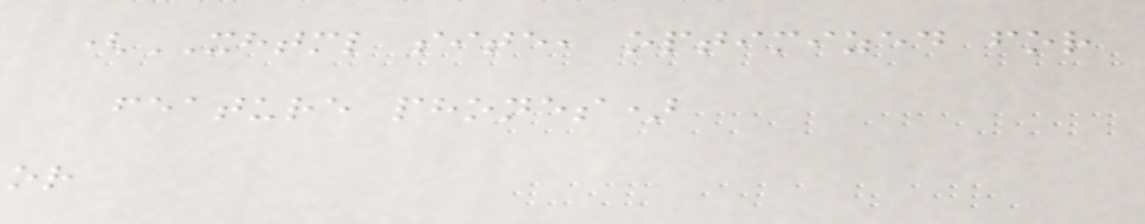(XHTML site, optimized for
feature phones)
or
